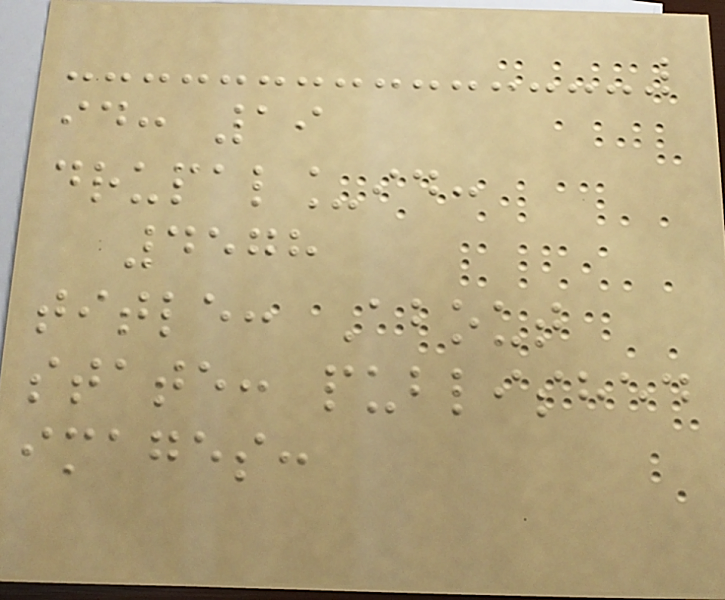id: 19
drupal_id:
4578
title: About
state: published
images:
